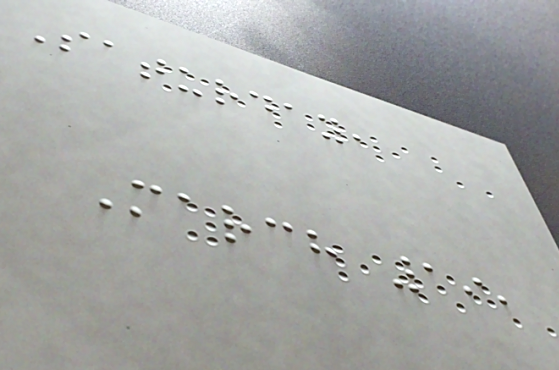Saturday,
March 19,
